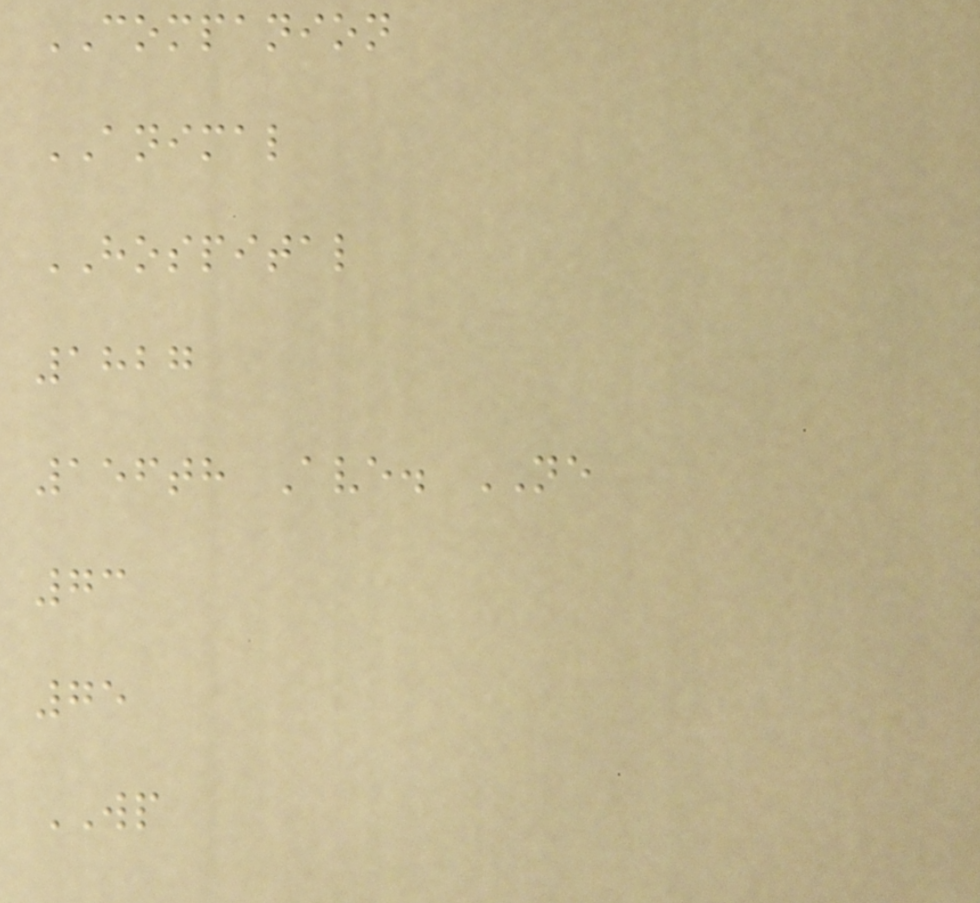COMPANION
ANIMAL
HOSPITAL
1827
156th Ave. NE
73
75
WP
